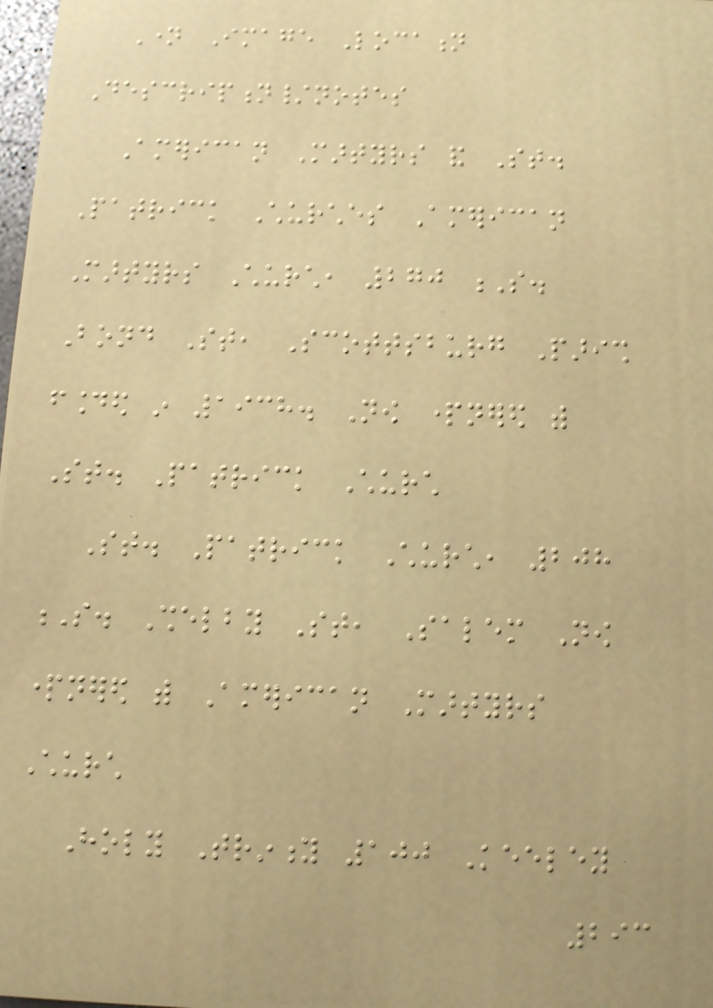Name Image Location
Description/notes
American Martyrs and St.
Patrick Churches American
Martyrs Church, 270 S.
Bond St, Scottsburg Parish
founded in 1938. Now partnered with
St. Patrick Church
St. Patrick Church, 208
S. Shelby St, Salem Now
partnered with American Martyrs
Church
Holy Trinity 100 Keeley
293
